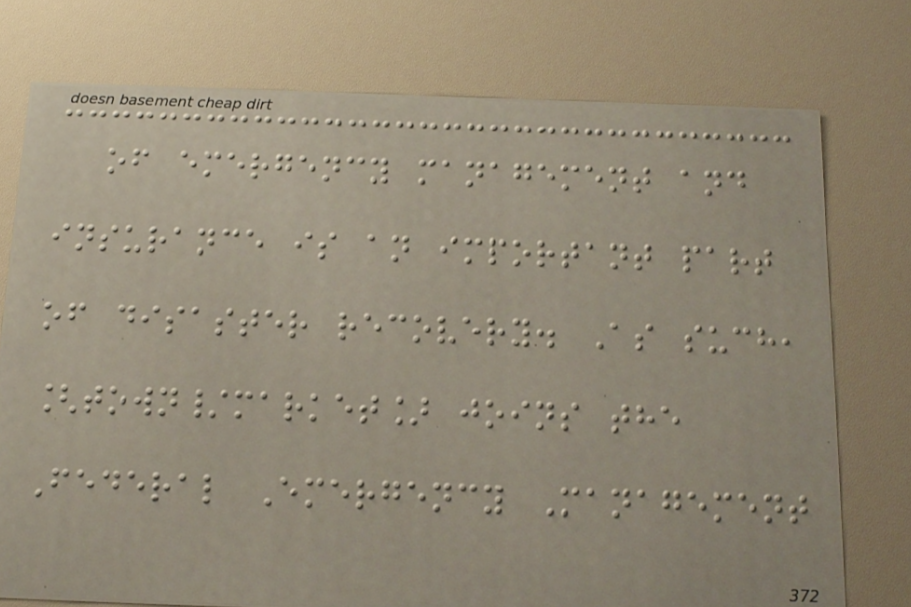of emergency management and
insurance is an important part
of disaster recovery. As such,
[town/market] joins the
Federal Emergency Management
